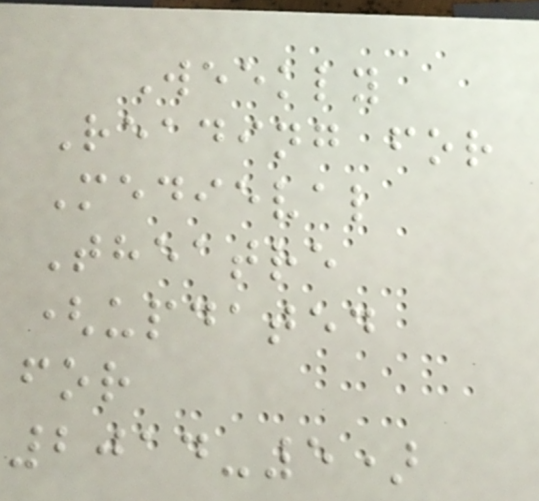Weekly
Reading for
Medieval
Theatre
(updated
for
2014-5)
